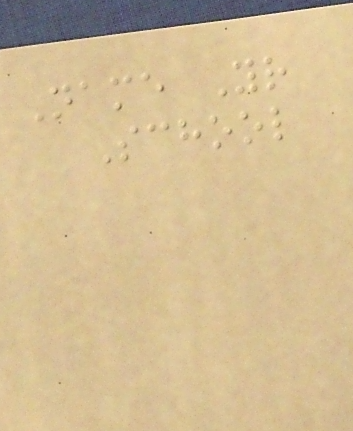Name Yr
School
